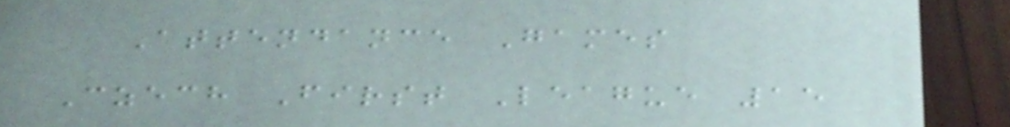Attendance Games
Czech First League 15
